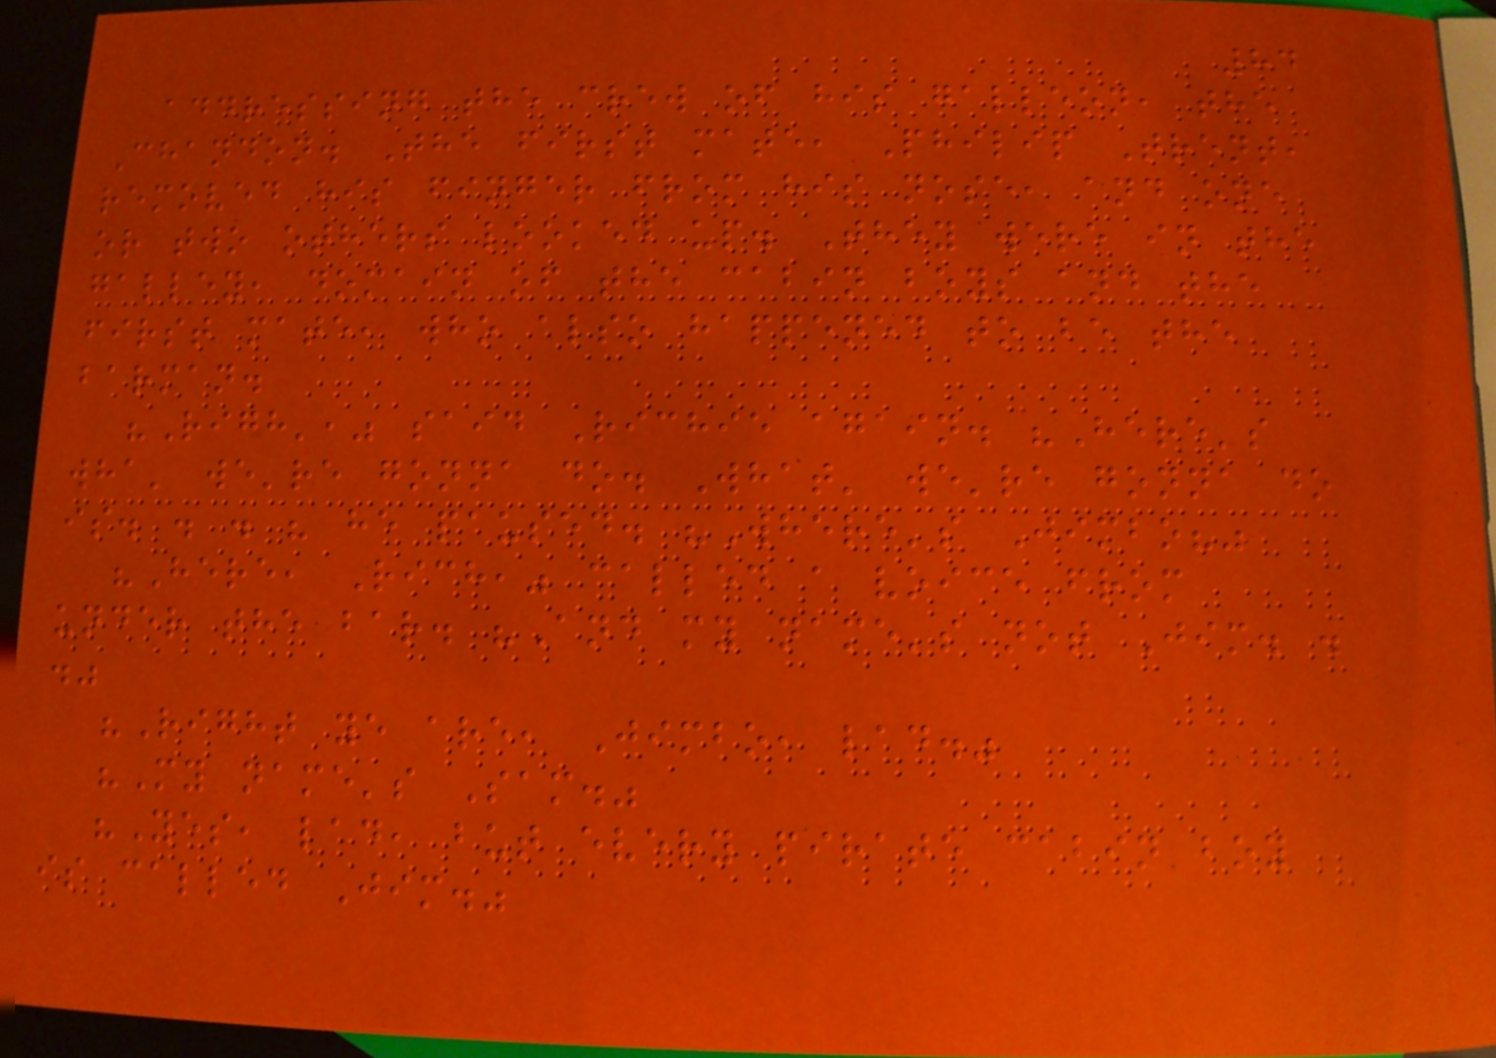84
addressing the crew of his galleon, the
Chandon. The first mate, Philip Trent,
removed his finger from his nose, and one
or two others looked up. They were in the
galley, domain of the cabin boys and the
first mate, who also happened to be the
barman.
"Righ'," said Richie again. "Here's
wha' we're gonna do. What' we're gonna do
is. . . " he paused. "Where's Jimbo?"
"Here, Rich," called a voice from
under the bar. "And my name's not Jim. .
."
"Right ye are, Jimbo, lad."
"My name's Sam."
"Yes, lad, but every pirate cabin boy
is called Jim."
